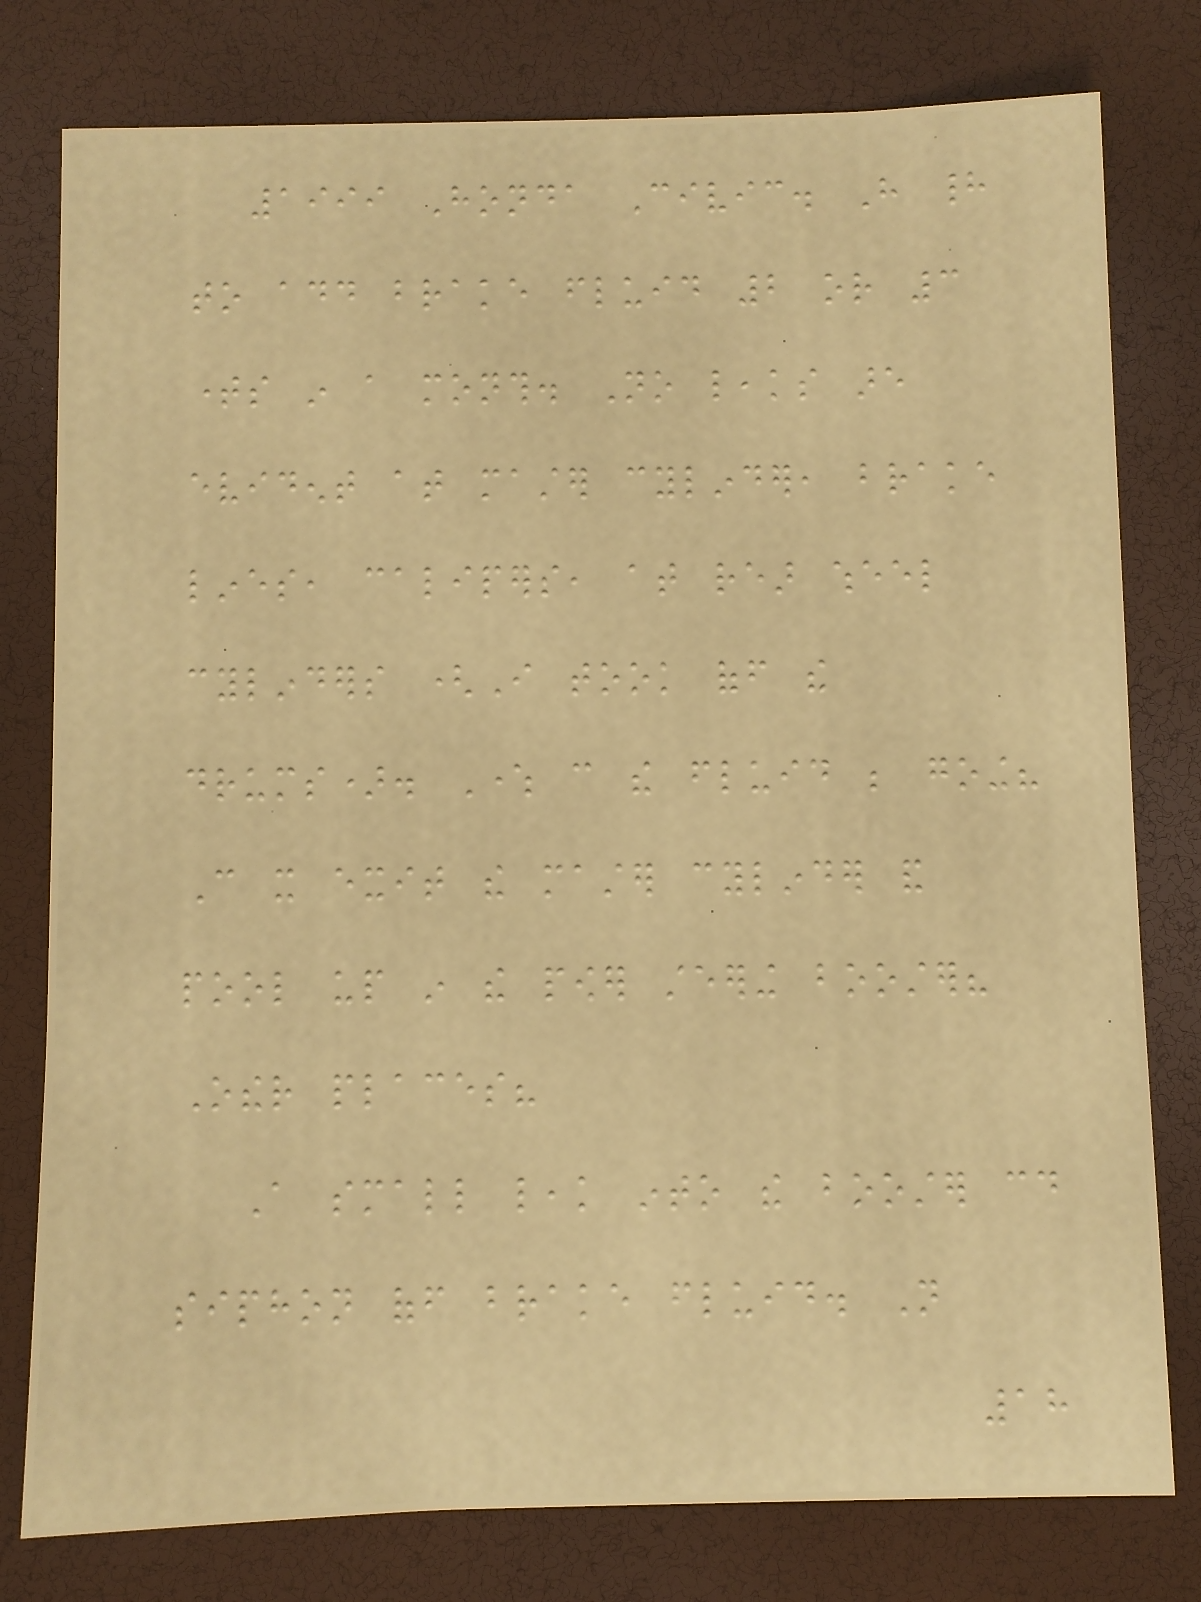1999 Honda Civic. Have had
to add brake fluid 2 or 3
times in a month. No leaks are
evident at master cylinder, brake
lines, calipers, at rear wheel
cylinders (I took off the
drums). Where can the fluid be going?
Can it exit the master cylinder and
pool up in the power steering booster?
Other places?
A small leak into the booster could
siphon off brake fluid. Not
18
